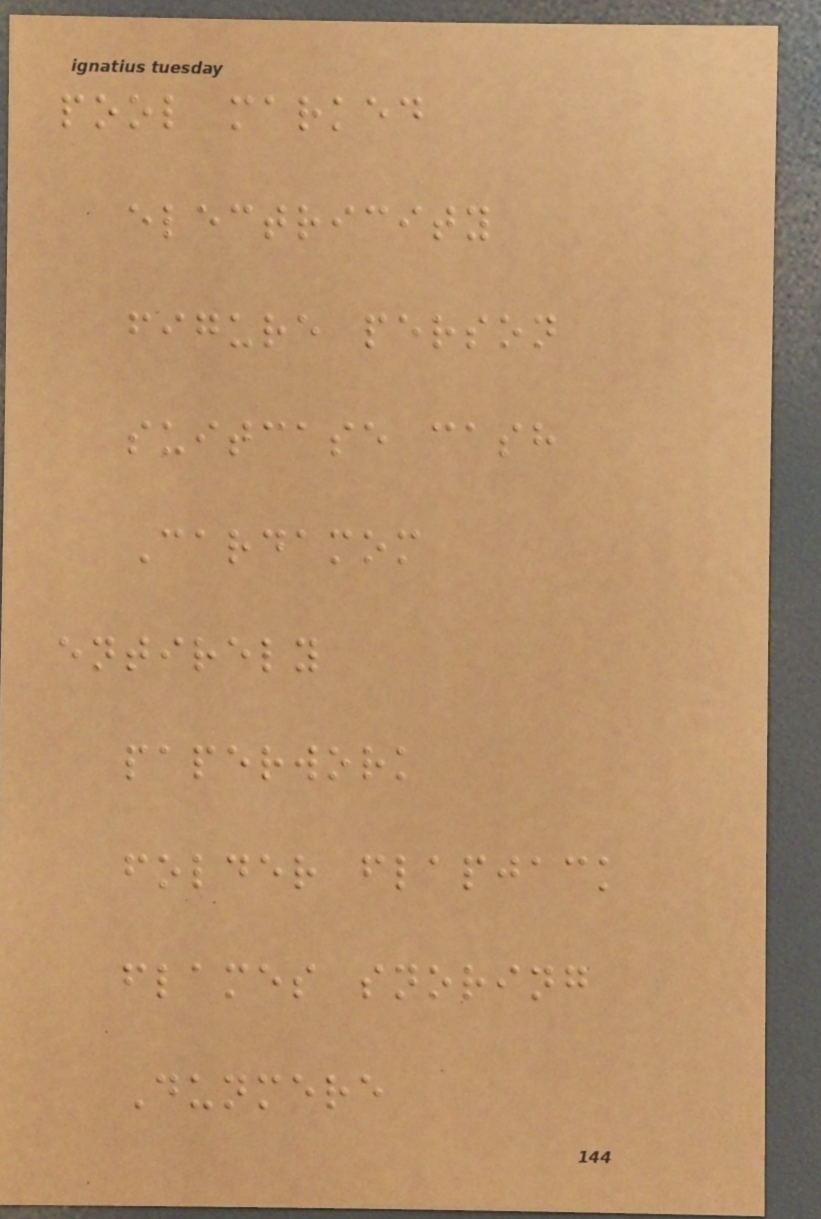pool marked
electricity
figure person
suitcase cash
Cardamom
entirely
paperwork
folder flapjack
flames snoring
Dunmere
